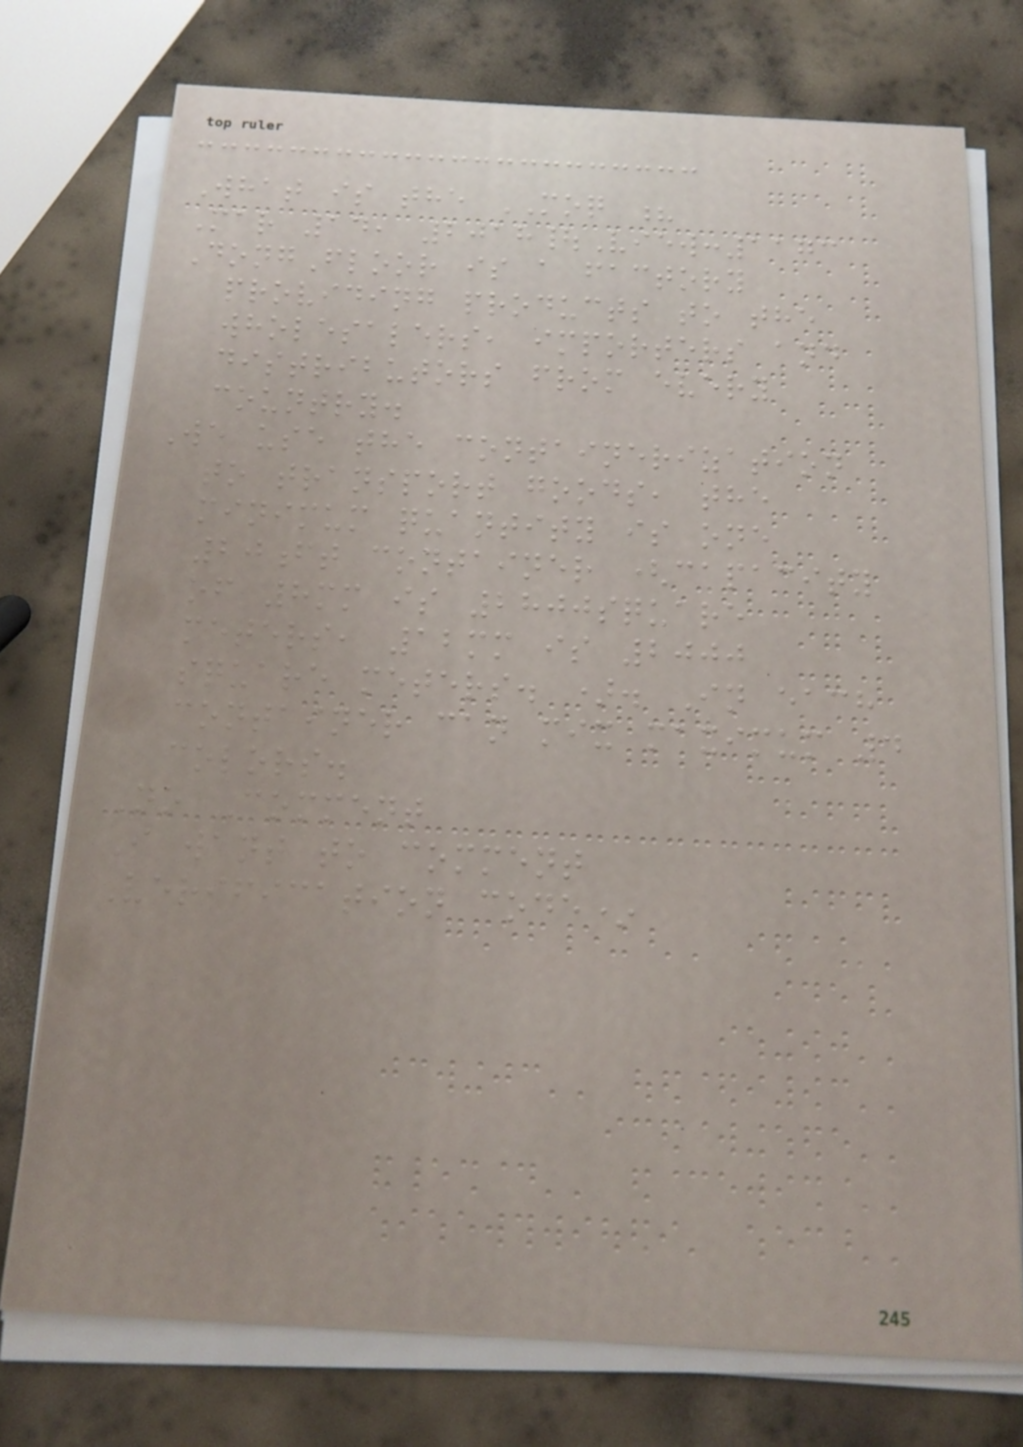What is the MOQ ?
Mar 14, 2018|View:1173
DongFloor is a factory
providing products to the
wholesalers, importers and
distributors from every
country.
We use the containerization
to transport goods, the
minimum quantity is one
20ft container (capacity
of 8mm is 2800square
meters, 12mm is 2000
square meters. ). In each
container can mix maximum 4
colors.
No Comment
I want to comment
Verification code*
